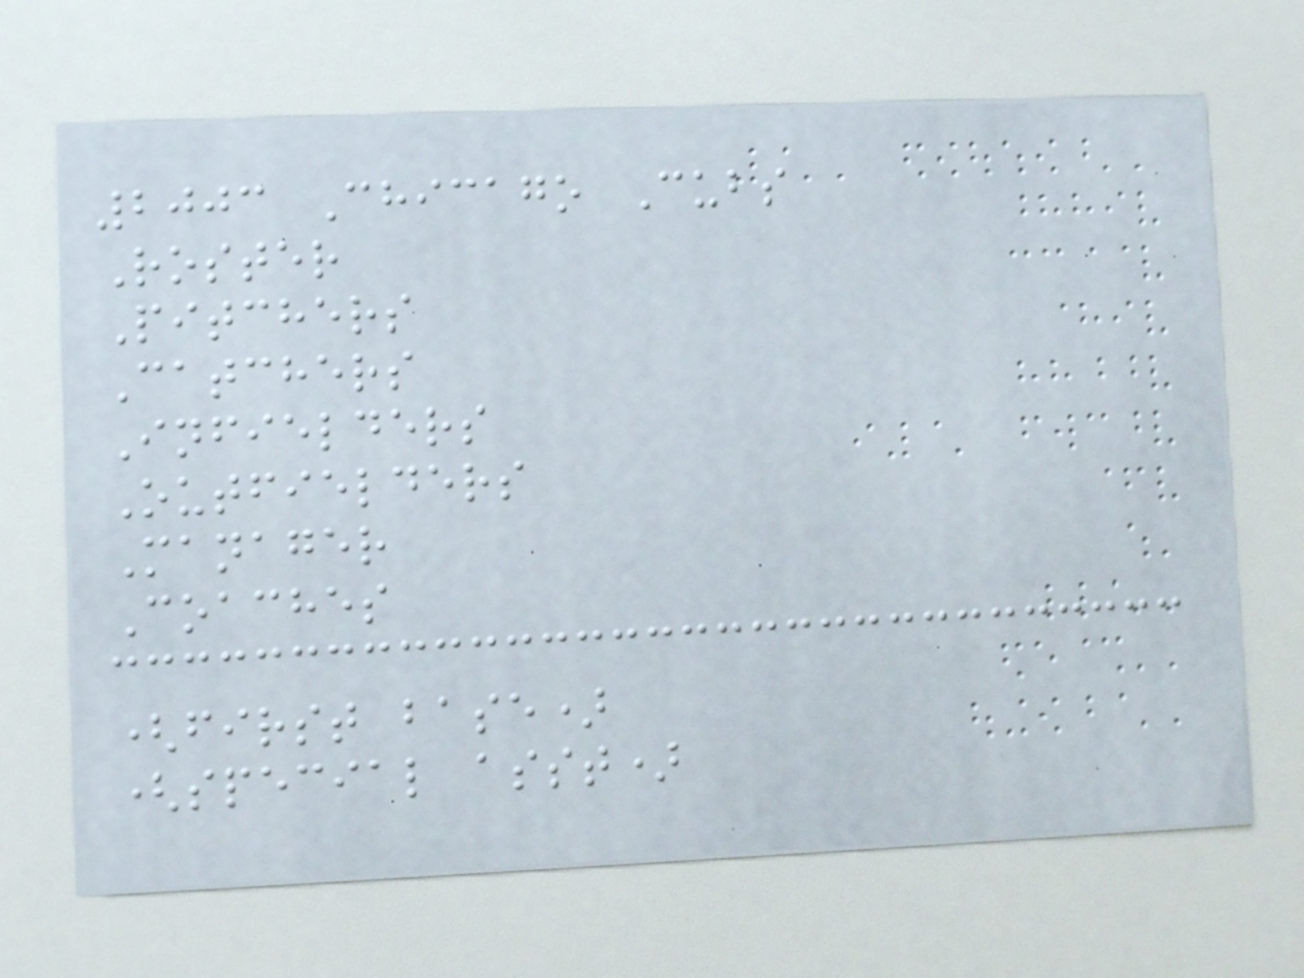2003 Chicago Cubs
Roster
Pitchers
Catchers
Infielders
Outfielders
Manager
Coaches
(first base)
(special asst)
